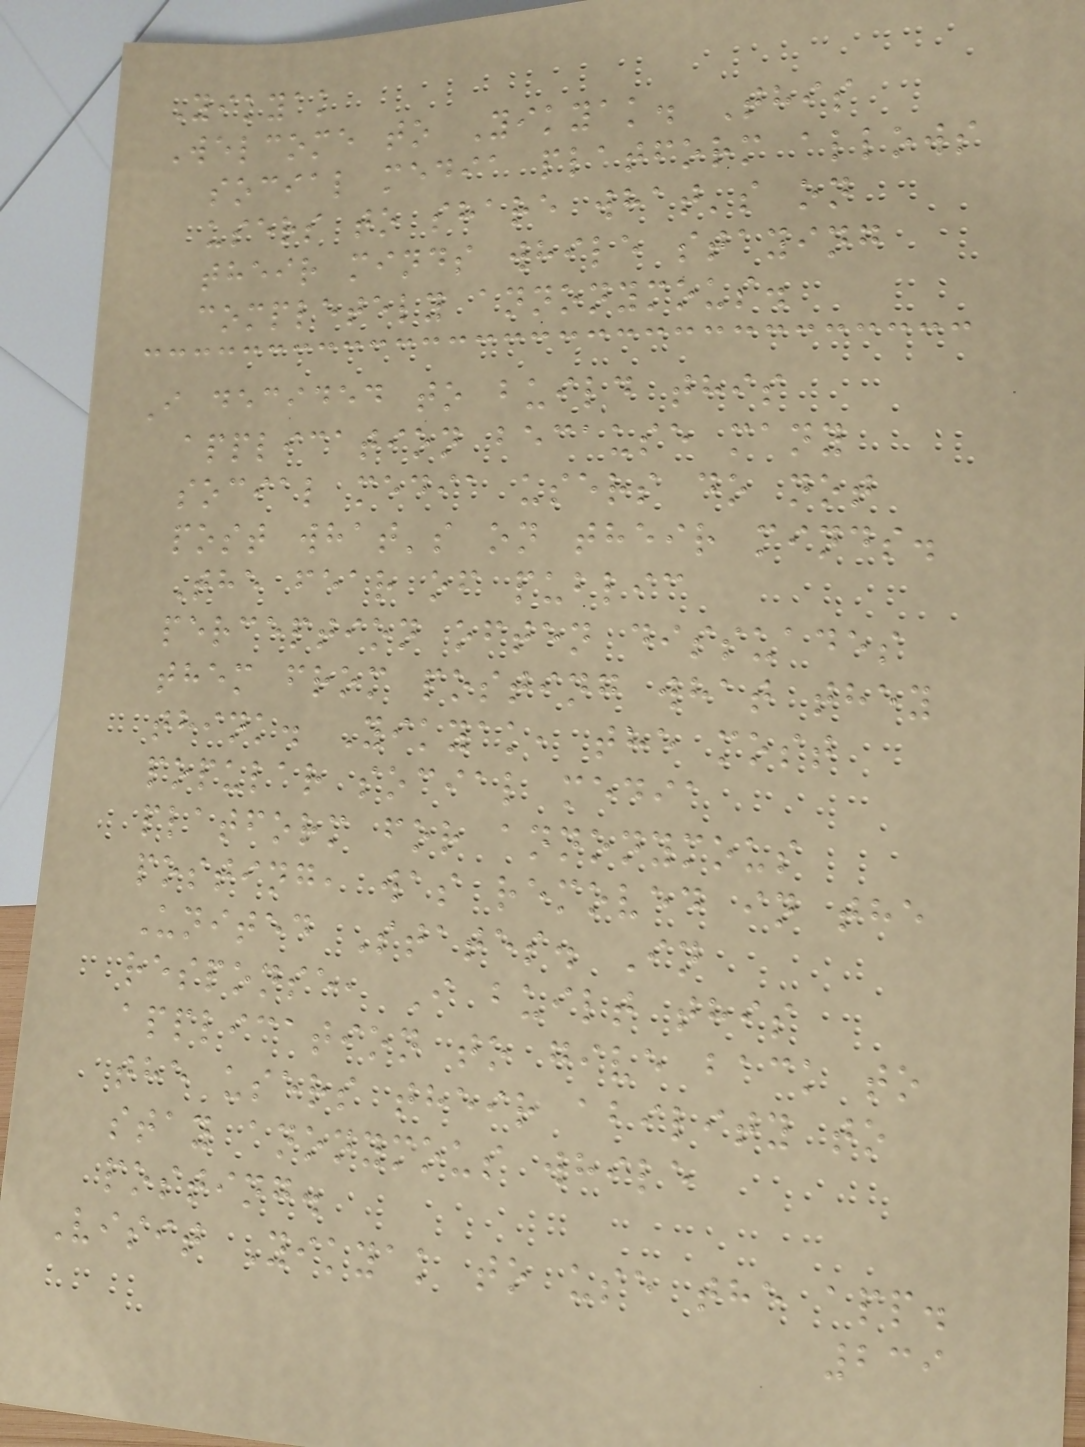Yikyak
Welcome to Yikyak. This
social media platform allows
users to share what's on
their minds while staying
completely annonymous.
I decided to build this
application because many
social media users do not
post what's on their minds.
The fear of public
perception often dissuades
them from posting what they
think. Yikyak, the most
popular social media
platform for annonymous
posting, was removed in the
United States. In
response, I built this
application to give back to
the users their ability to
stay anonymous while
posting.
Visit Yikyak to use the app.
239
